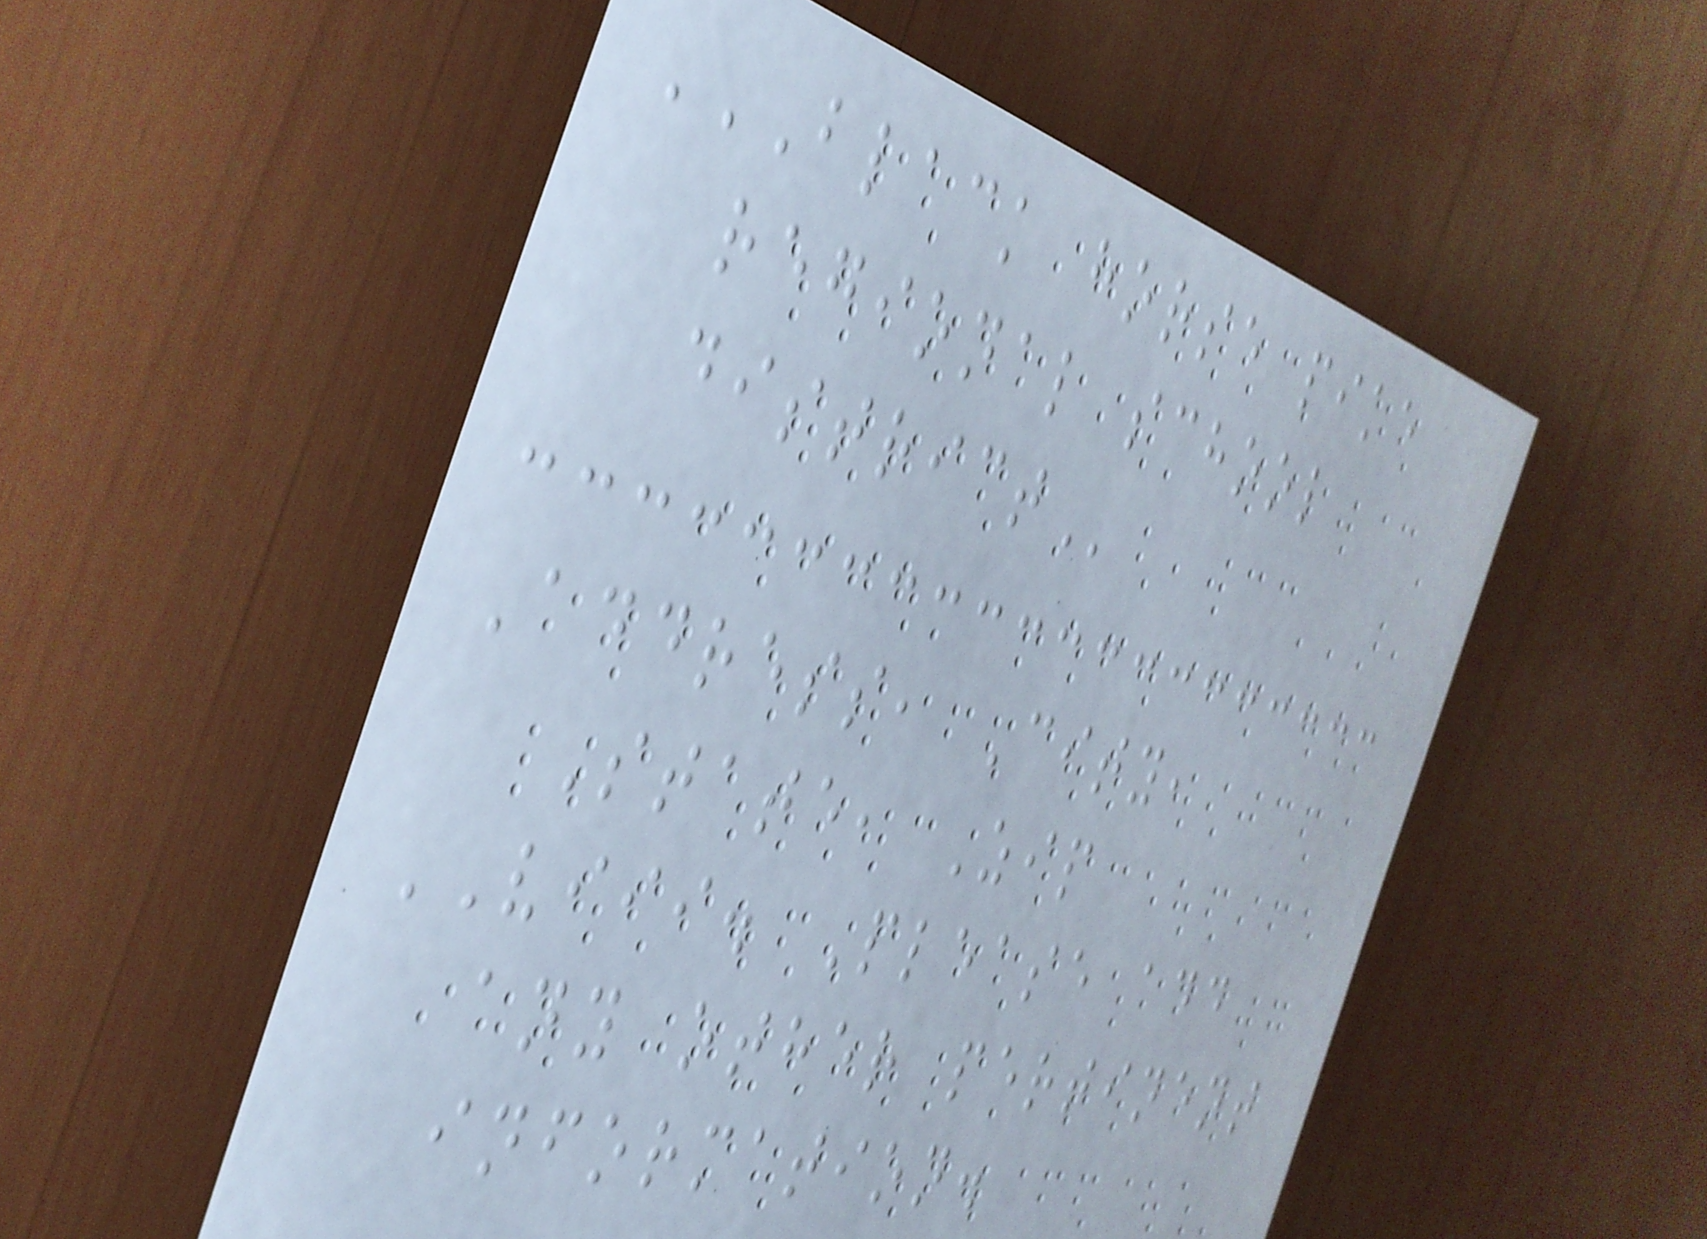BLACK HORSE PIKE
REGIONAL SCHOOL
DISTRICT
Address, City,
State, Zip
VIII. Please add
any other pertinent
information.
